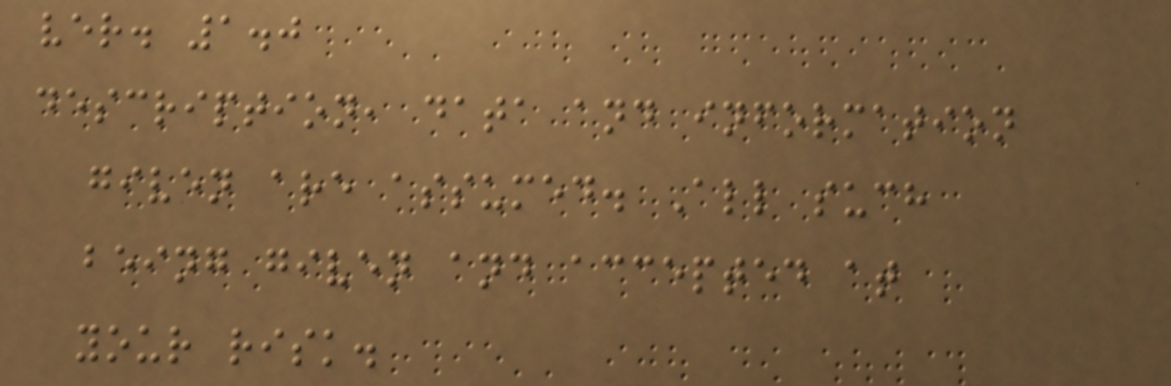ver. 1.0
description, data and information
given are assumed. All such
being given and accepted at
your risk.
